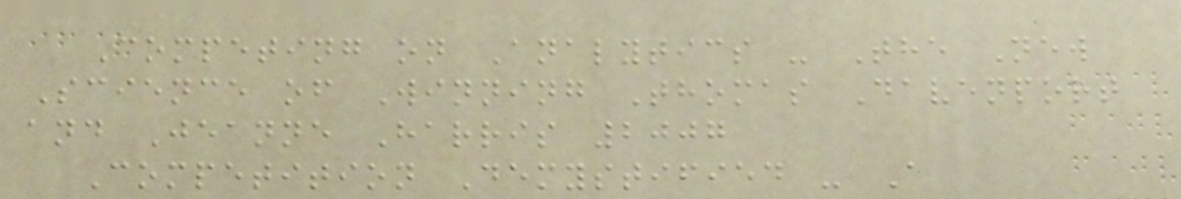Competing on Analytics - The New
Science of Winning Thomas Davenport
and Jeanne Harris 2007
Competition Demystified - A
